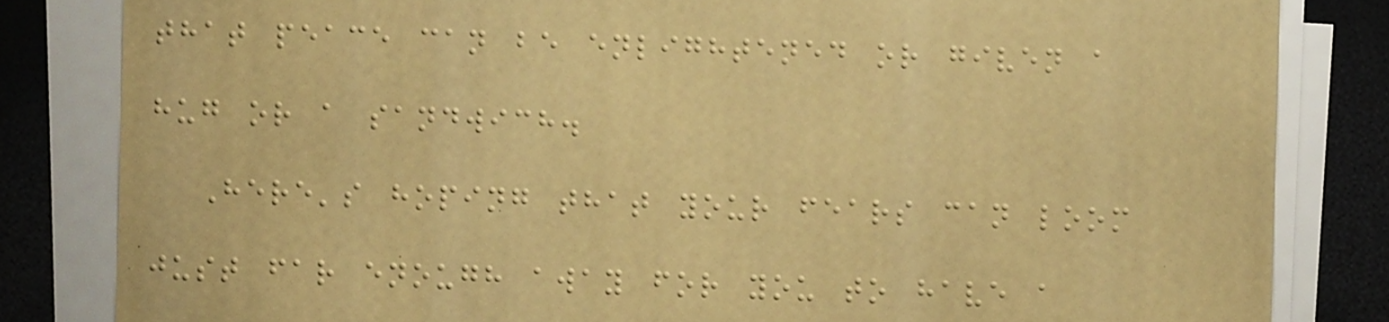that peace can be enlightened or given a
hug or a sandwich.
Here's hoping that your fears can loom
just far enough away for you to have a
